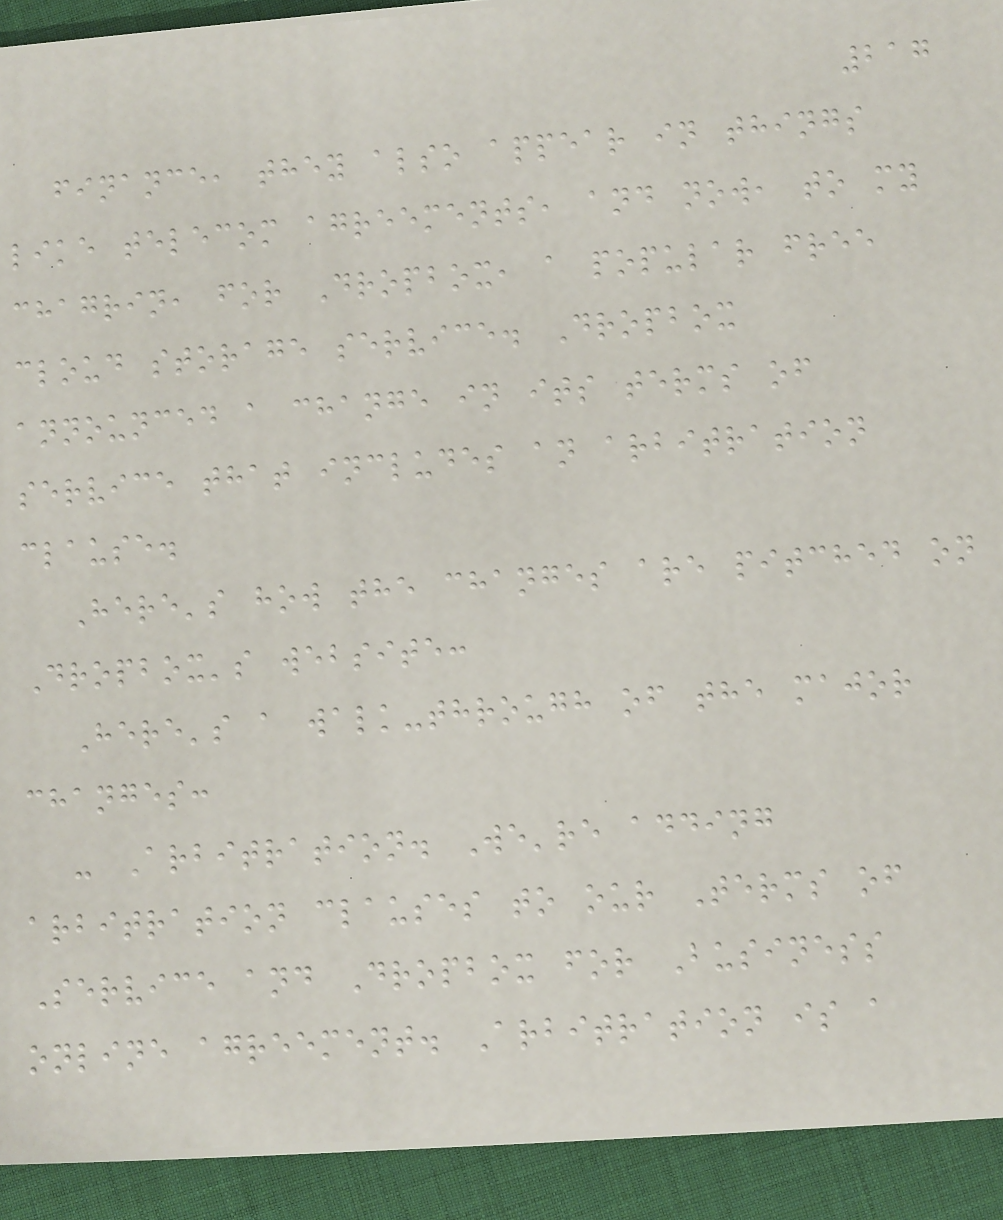217
finance, they also appear in things
like telecom agreements, and now, to my
chagrin, for Dropbox, a popular free
cloud storage service. Dropbox
announced a change in its terms of
service that includes an arbitration
clause.
Here's how the changes are pitched on
Dropbox's website:
Here's a walk-through of the major
changes:
- Arbitration. We're adding
arbitration clauses to our Terms of
Service and Dropbox for Business
online agreement. Arbitration is a
